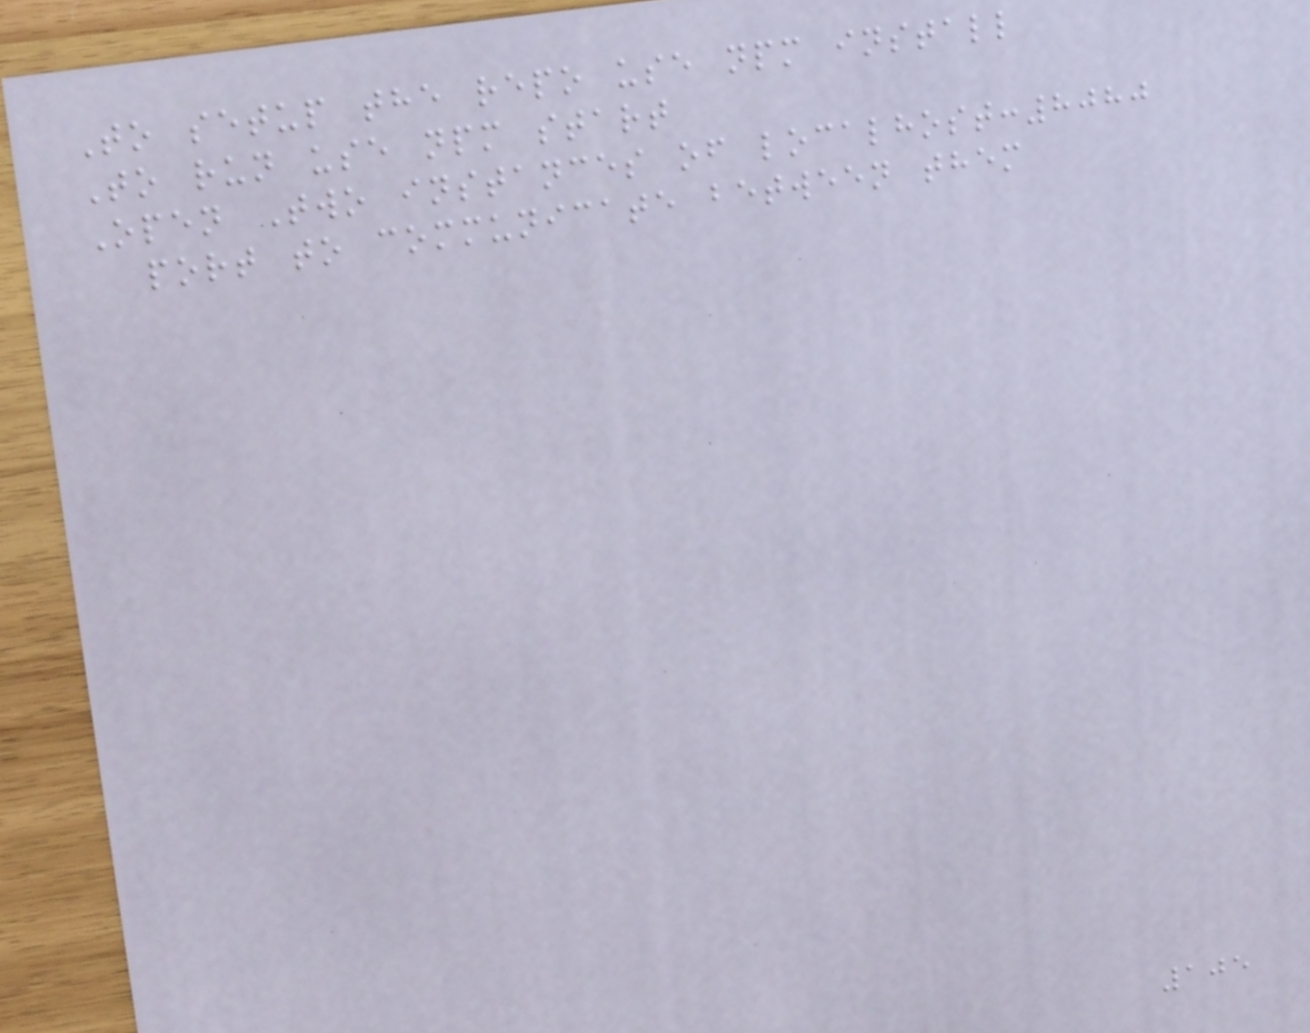To setup the repo use npm install
To run use npm start
Open Two instances of localhost:8080
port to communicate between them
105
